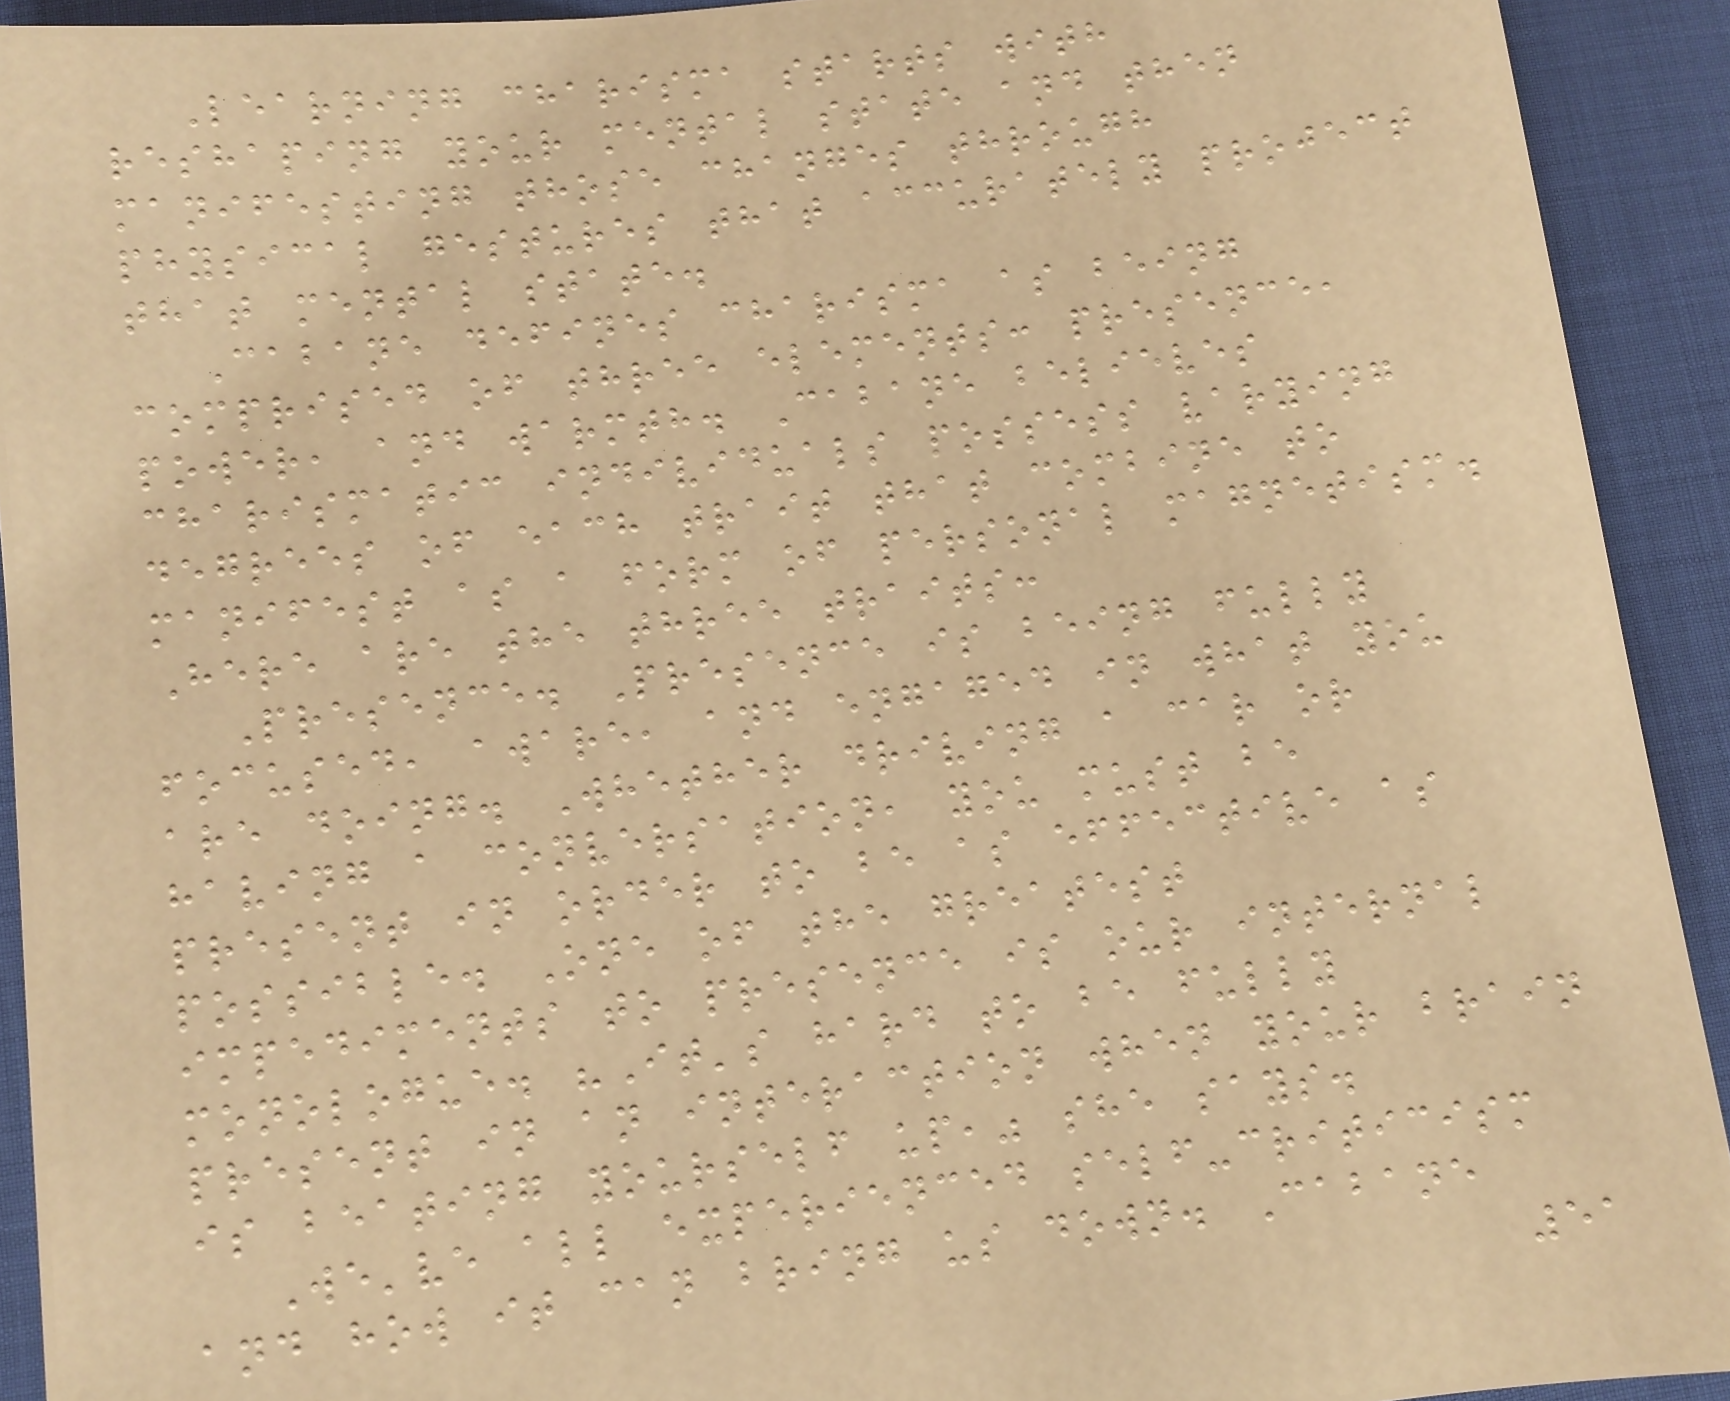Learning charisma starts with
reshaping your mental state and then
manifesting those changes through
physical gestures that accurately project
that mental state.
Cabane defines charisma as being
comprised of three elements: presence,
power, and warmth. Cabane believes
charismatic individuals possess varying
degrees of each trait that combine to
manifest as a form of personal magnetism.
Here are the three traits:
Presence. Presence is being fully
focused, aware, and engaged in what you
are doing. Whether driving a car or
having a conversation, you must be
present in order to be as effective as
possible. One of the greatest
impediments to presence is our internal
monologue. "It's hard to be fully
present in an interaction when your brain
is beating yourself up," she says.
We've all experienced self-criticism
and how it can bring us down. Cabane
51
